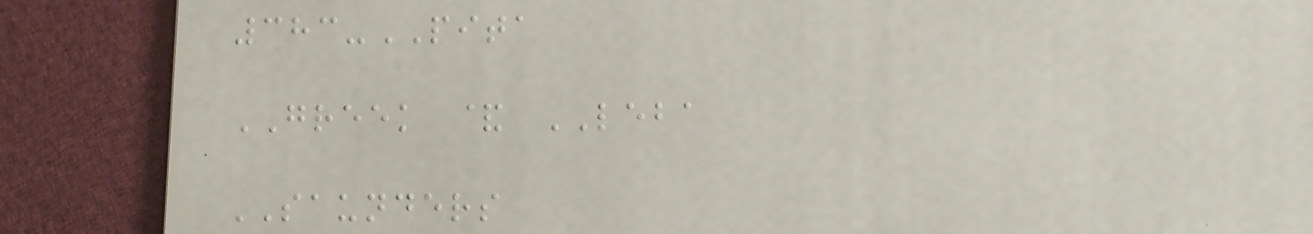383-PITA
GREEK & LEBA
SAUNDERS
